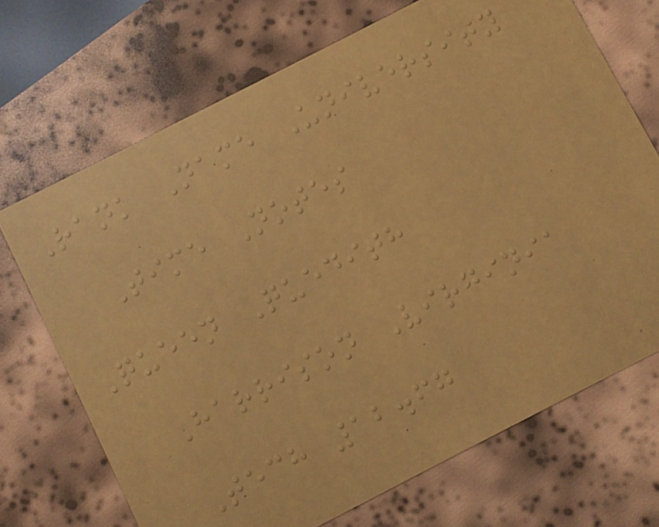Rank Name University
Time Notes
Queen Quedith
Harrison Virginia
Tech 12.67
